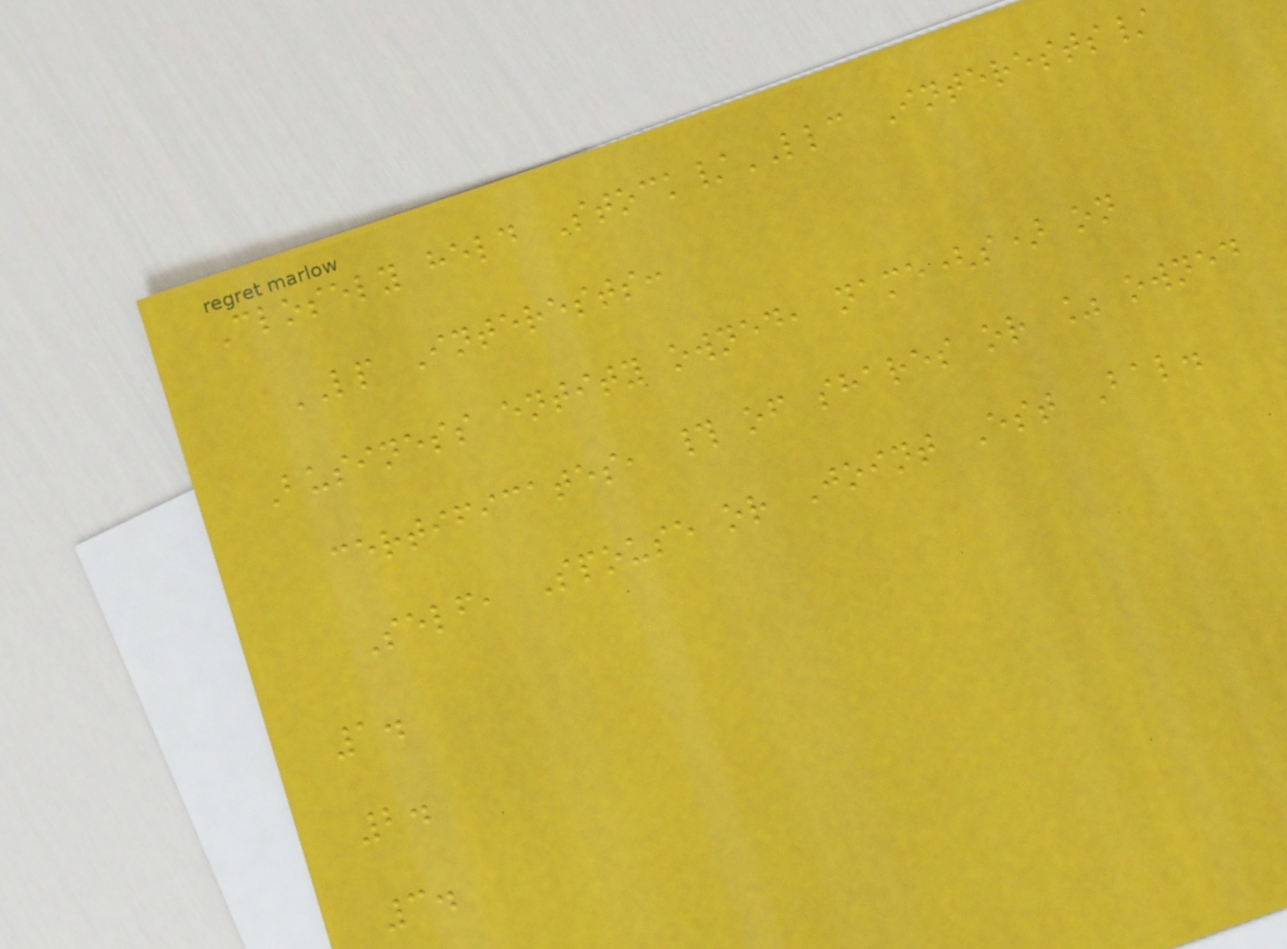Closely held Stock/LLC Interests/
LP Interests:
Business entity owned, name(s) on
certificates, # of shares or % owned
Self, Spouse or Joint Est Bal.
1.
2.
3.
